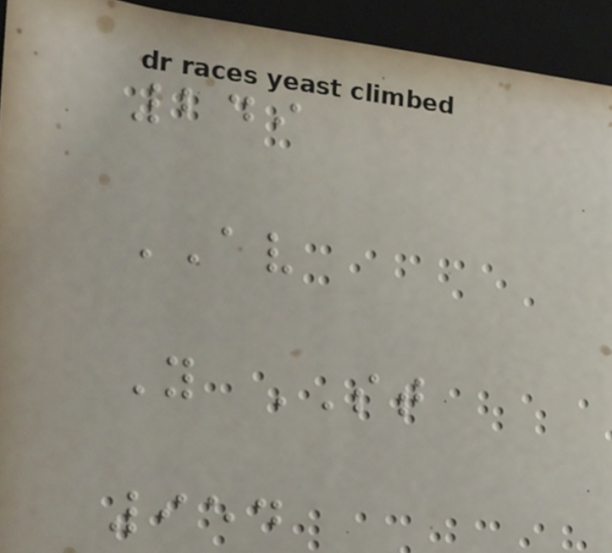249
AV
Y ST
954
